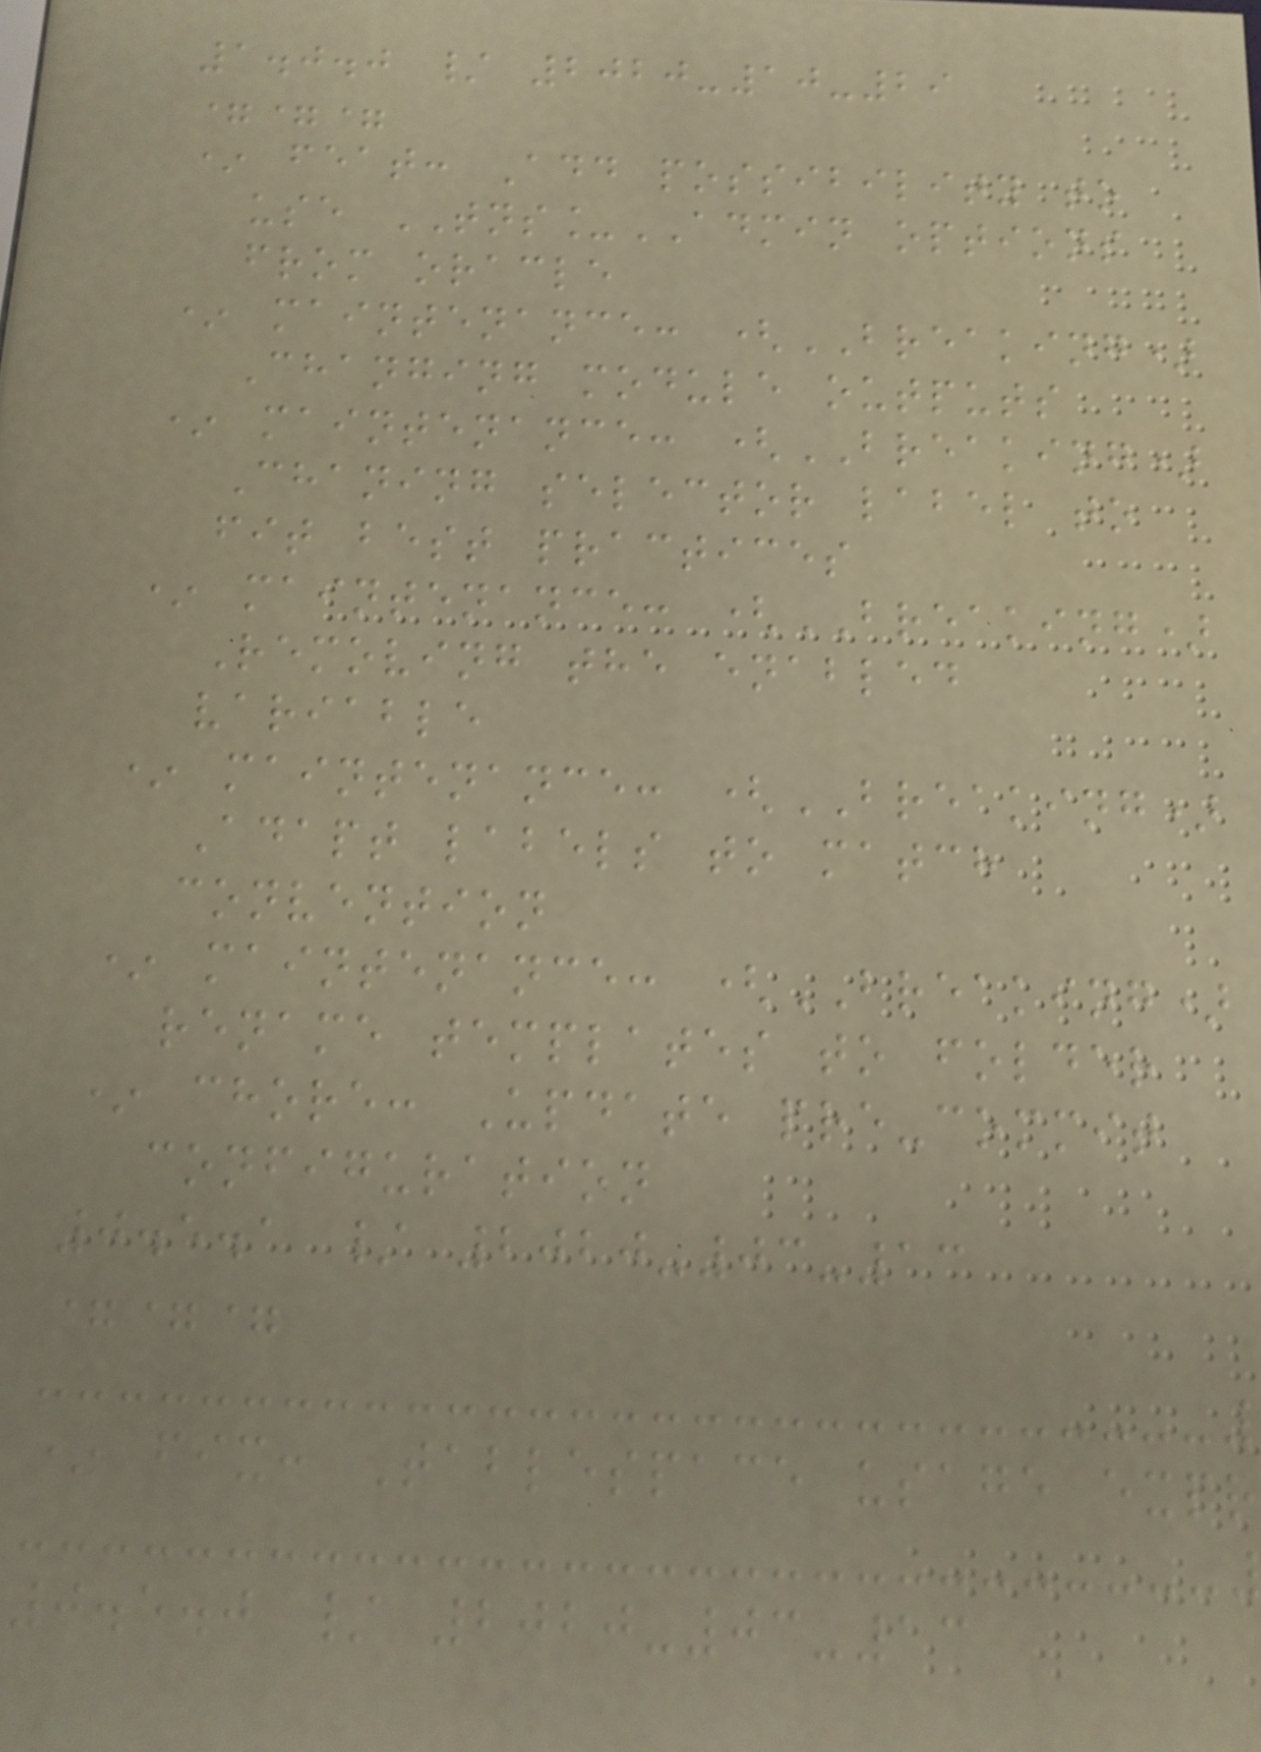1.0.0 / 2020-10-29
===
* feat: Add possibility to
use TNS_ADMIN options
from oracle
* maintenance: (BREAKING)
Changing module outputs
* maintenance: (BREAKING)
Chaning selector label to
fit best practices
* maintenance: (BREAKING)
Removing the enabled
variable
* maintenance: (BREAKING)
Adapt labels to match
convention
* maintenance: (BREAKING)
rename templates to folder
* chore: Update pre-commit
configuration
0.5.1 / 2020-03-13
===
* fix: Tablespace usage expr
0.5.0 / 2020-03-13
